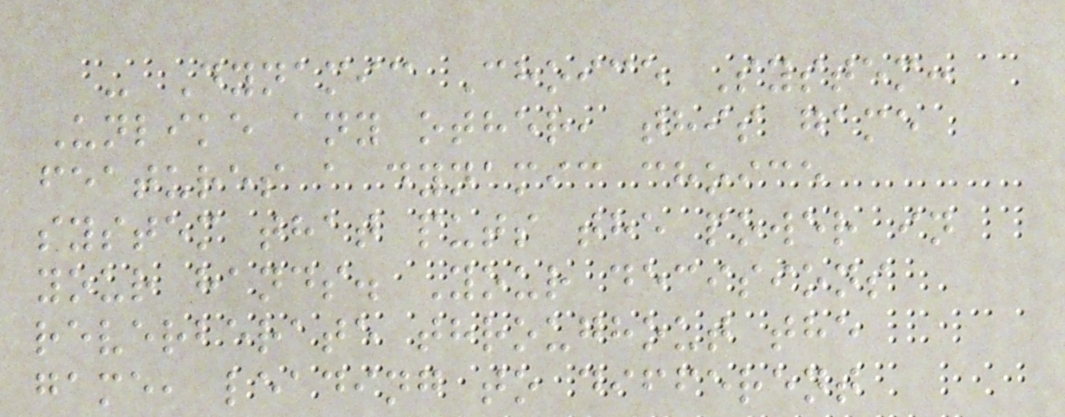- Dynamic Choice System:
Unlike any other, this game
features a dynamic choice
system that puts the power in
your hands. Your decisions
reverberate throughout the
game, leading to different
